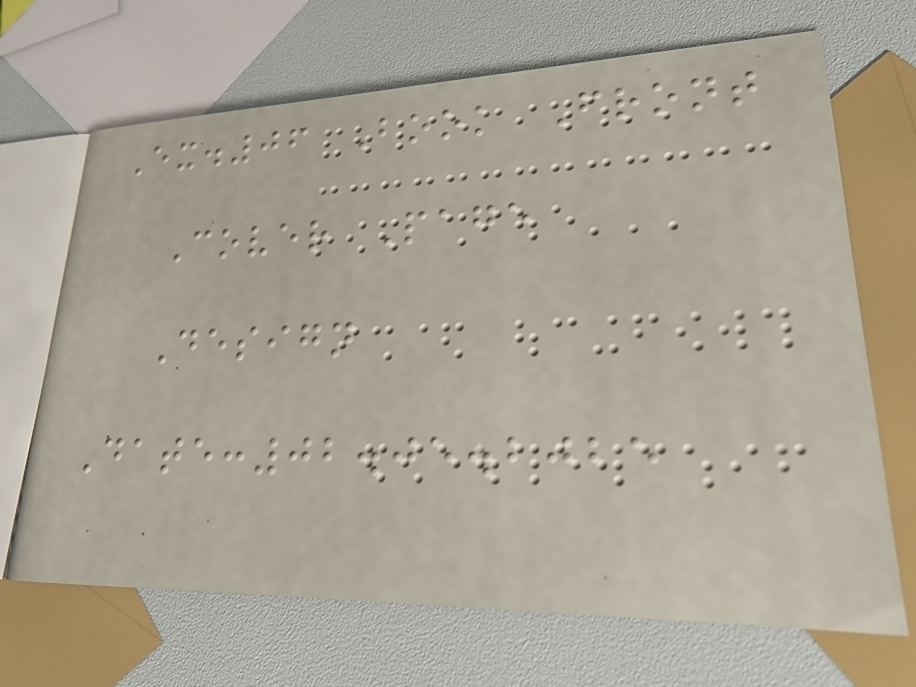Ex.06 Book Front
Cover Page
Design
Date:02.05.2025
